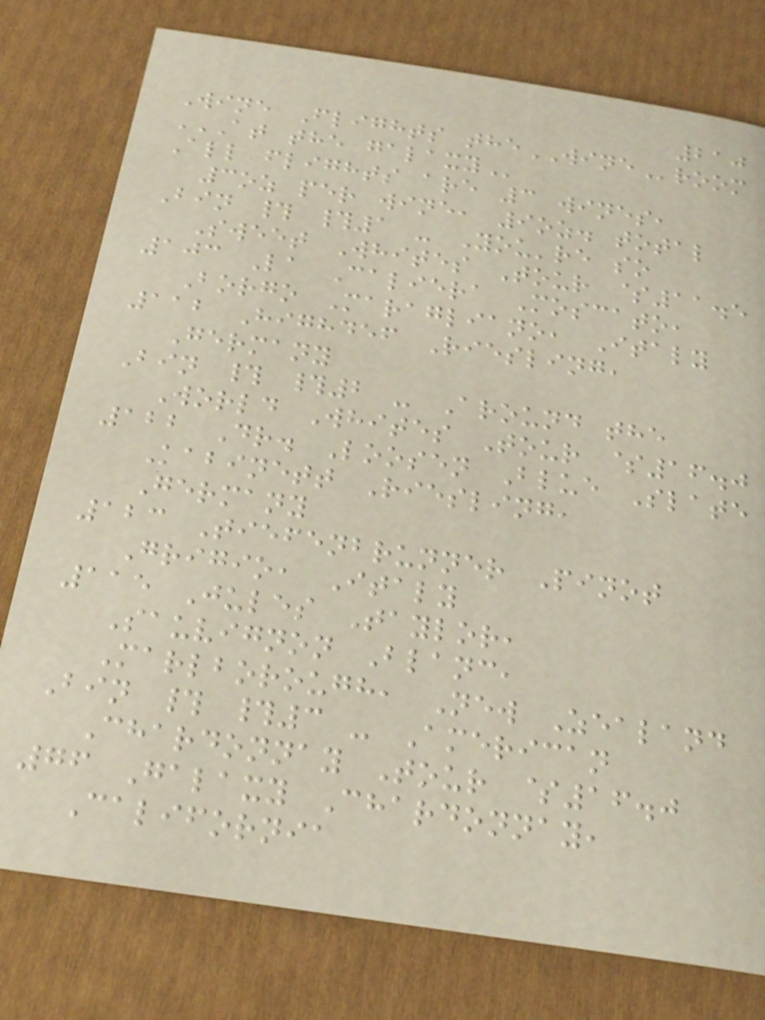210
Wine Flights theWINEroom
AT THE GALAXY
All flights are 3 wines,
3oz per wine, 9oz. total
Bin # #1 - You're so
Sweet Whites Tour $11.5
103 La Caliera Moscato,
Borgo Maragliano, Italy
112 Highdef Riesling,
Germany
Bin # #2 - Around the
World Whites Tour $16.0
122 Dr. Loosen Blue Slate
Kabinett Riesling,
Germany
123 Tiefenbrunner Pinot
Grigio, Italy
115 Jules Taylor,
Sauvignon Blanc,
Marlborough, New Zealand
Bin # #3 - American
Chardonnay Tour $16.0
76 Galaxy Chardonnay,
California
